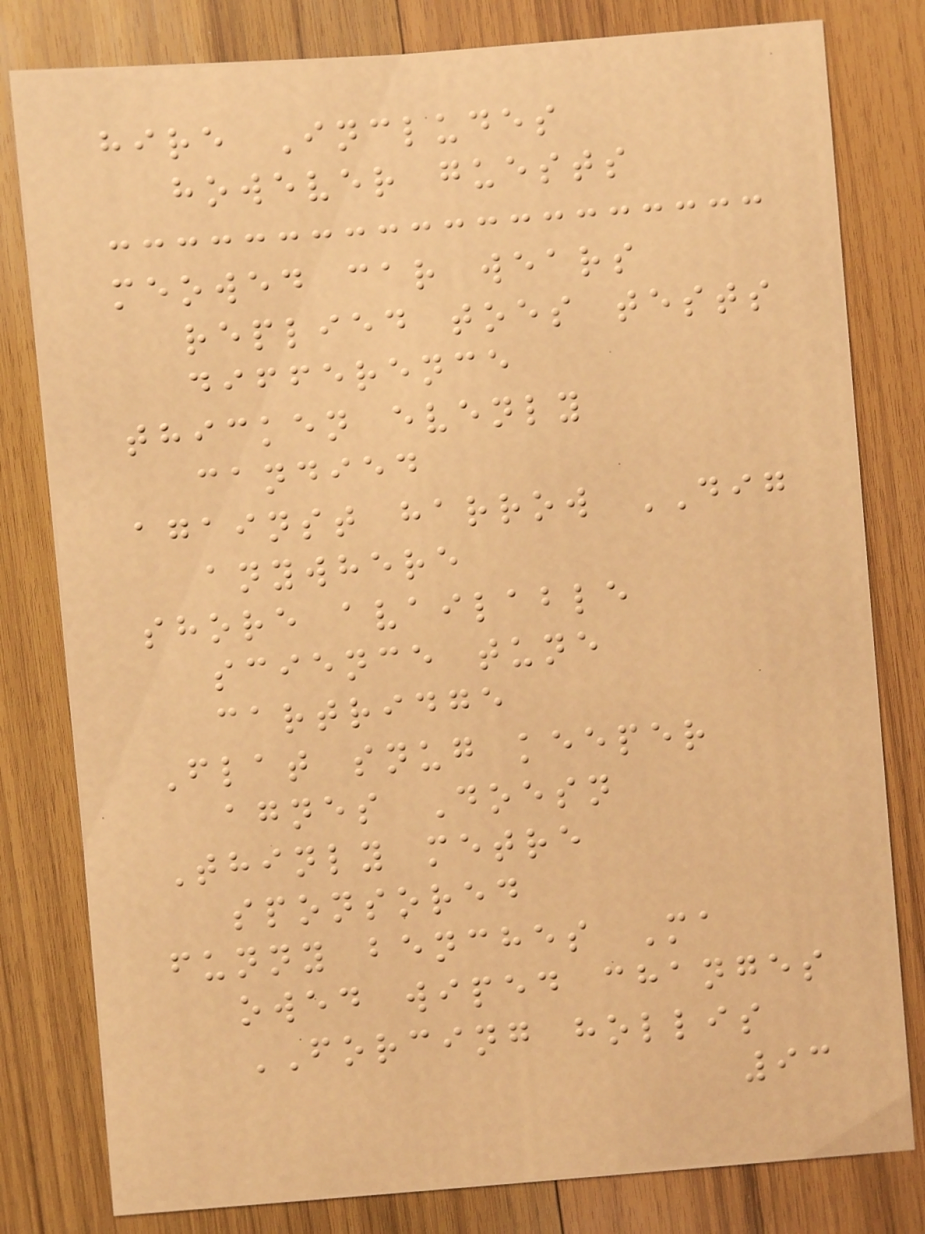hire Includes
however guests
meowed car wears
replied toes tests
difference
thicken evenly
candied
against harrow DIG
anywhere
shore available
science tune
cartridge
Flat snug keeper
agnes Doesn
Thinly metre
sponsored
funny benches Ma
owed wiped changes
FORCING hollis
93
